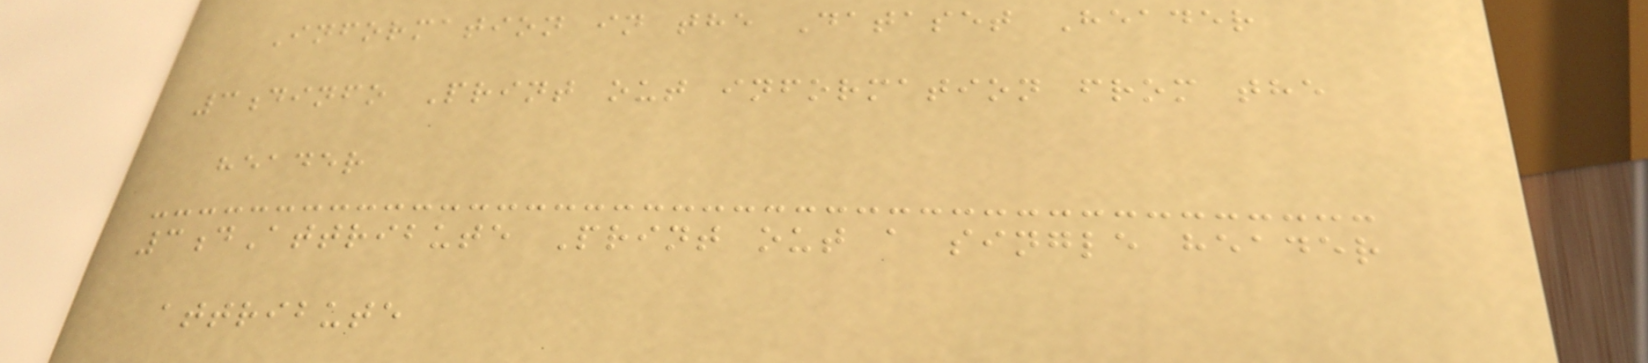Information in the Dataset Header
3dinfo Print out information from the
header
3dAttribute Print out a single header
attribute
